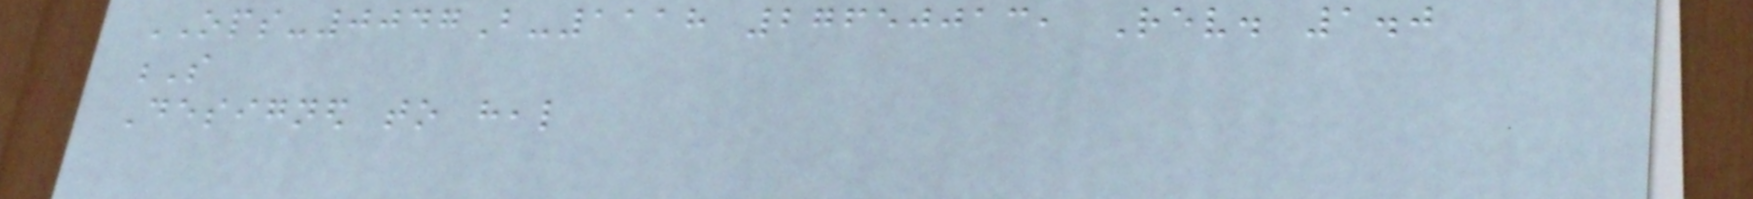OPS-0047B-1118 27650013, Rev. 1.0
S
Designed to heal
